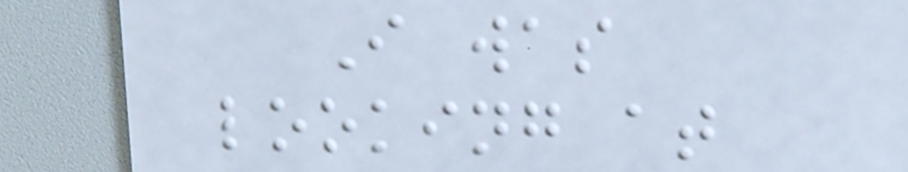I was
looking at
